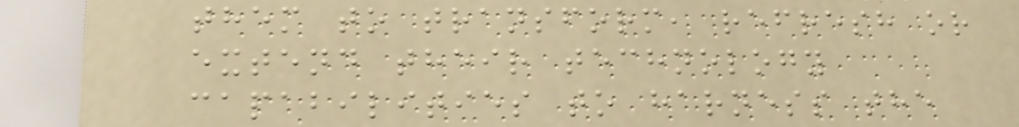them to transform, refresh or
extend their technology
capabilities to harness the
